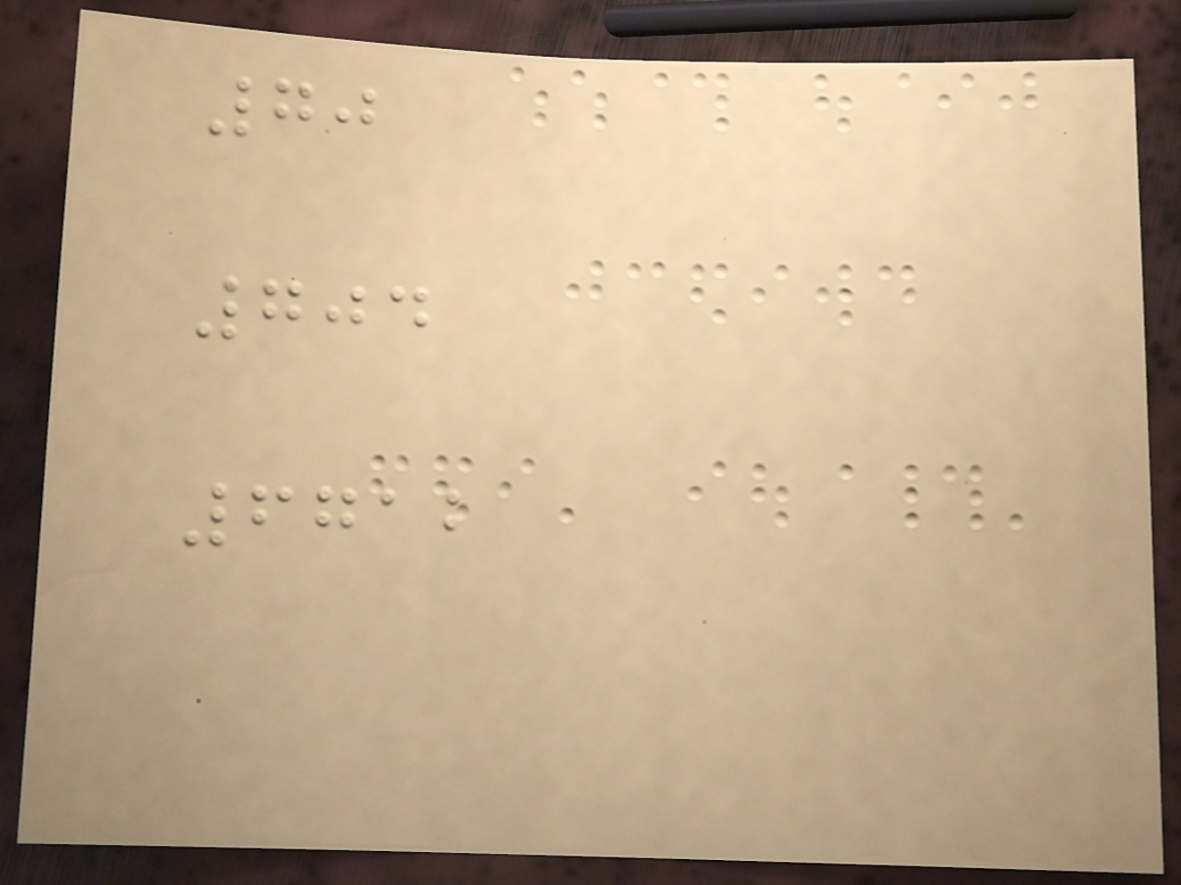70
704
6712
